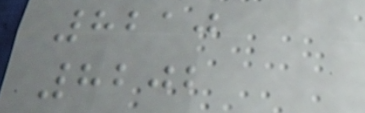8210
8202
